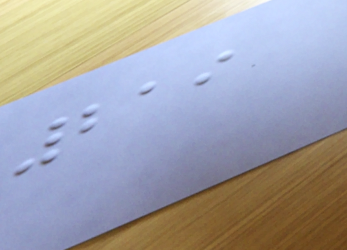219
